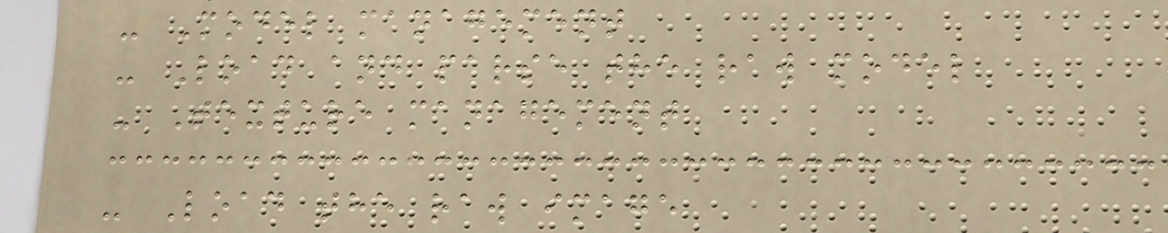- Model management
- Load and parse the raw model
- Texture management
- Load the raw image
